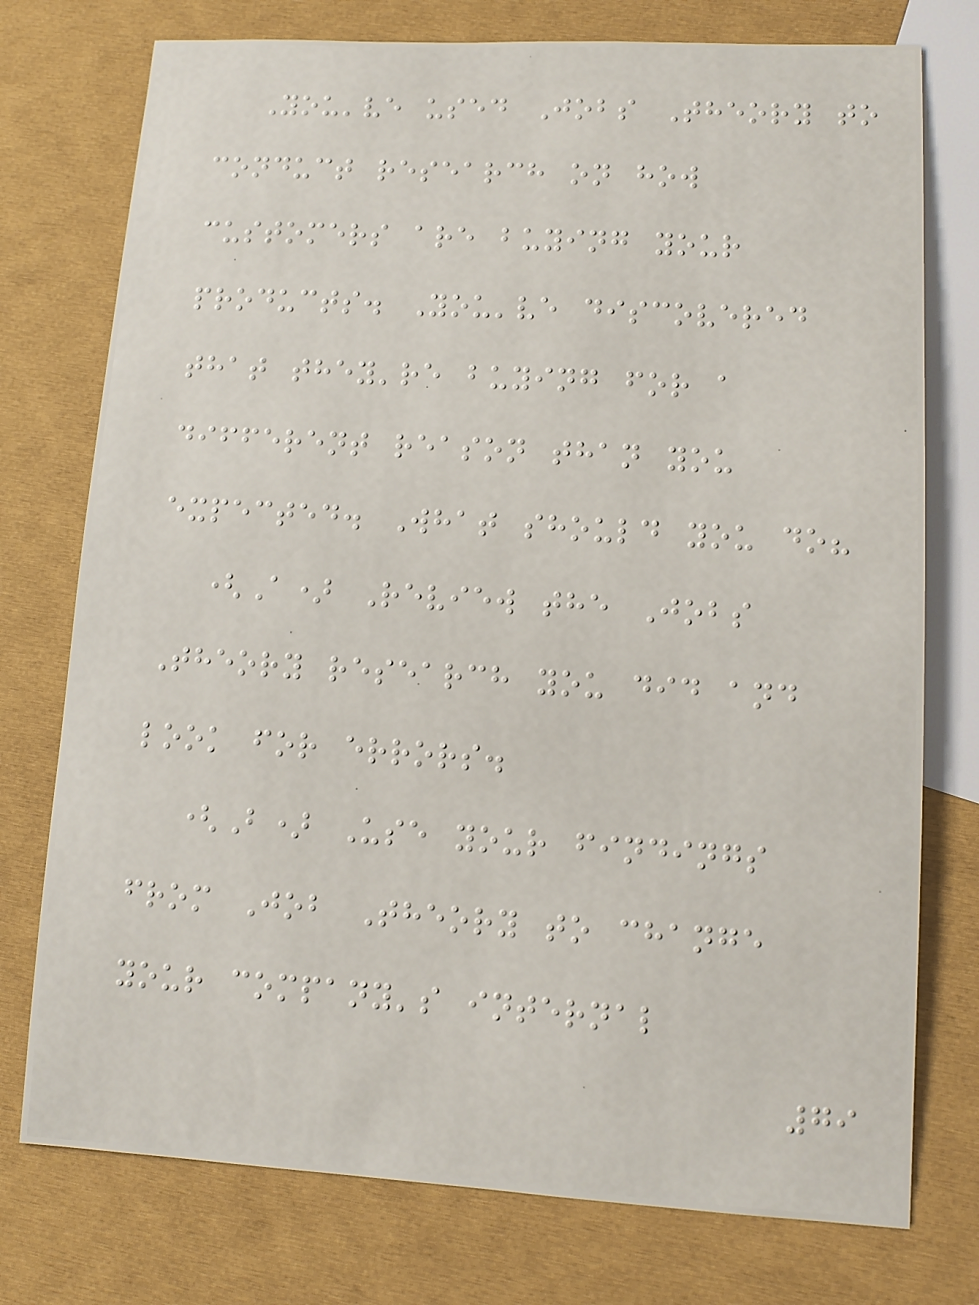You've used Jobs Theory to
conduct research on how
customers are buying your
products. You've discovered
that they're buying for a
different reason than you
expected. What should you do?
(A) Review the Jobs
Theory research you did and
look for errors.
(B) Use your findings
from Job Theory to change
your company's internal
79
